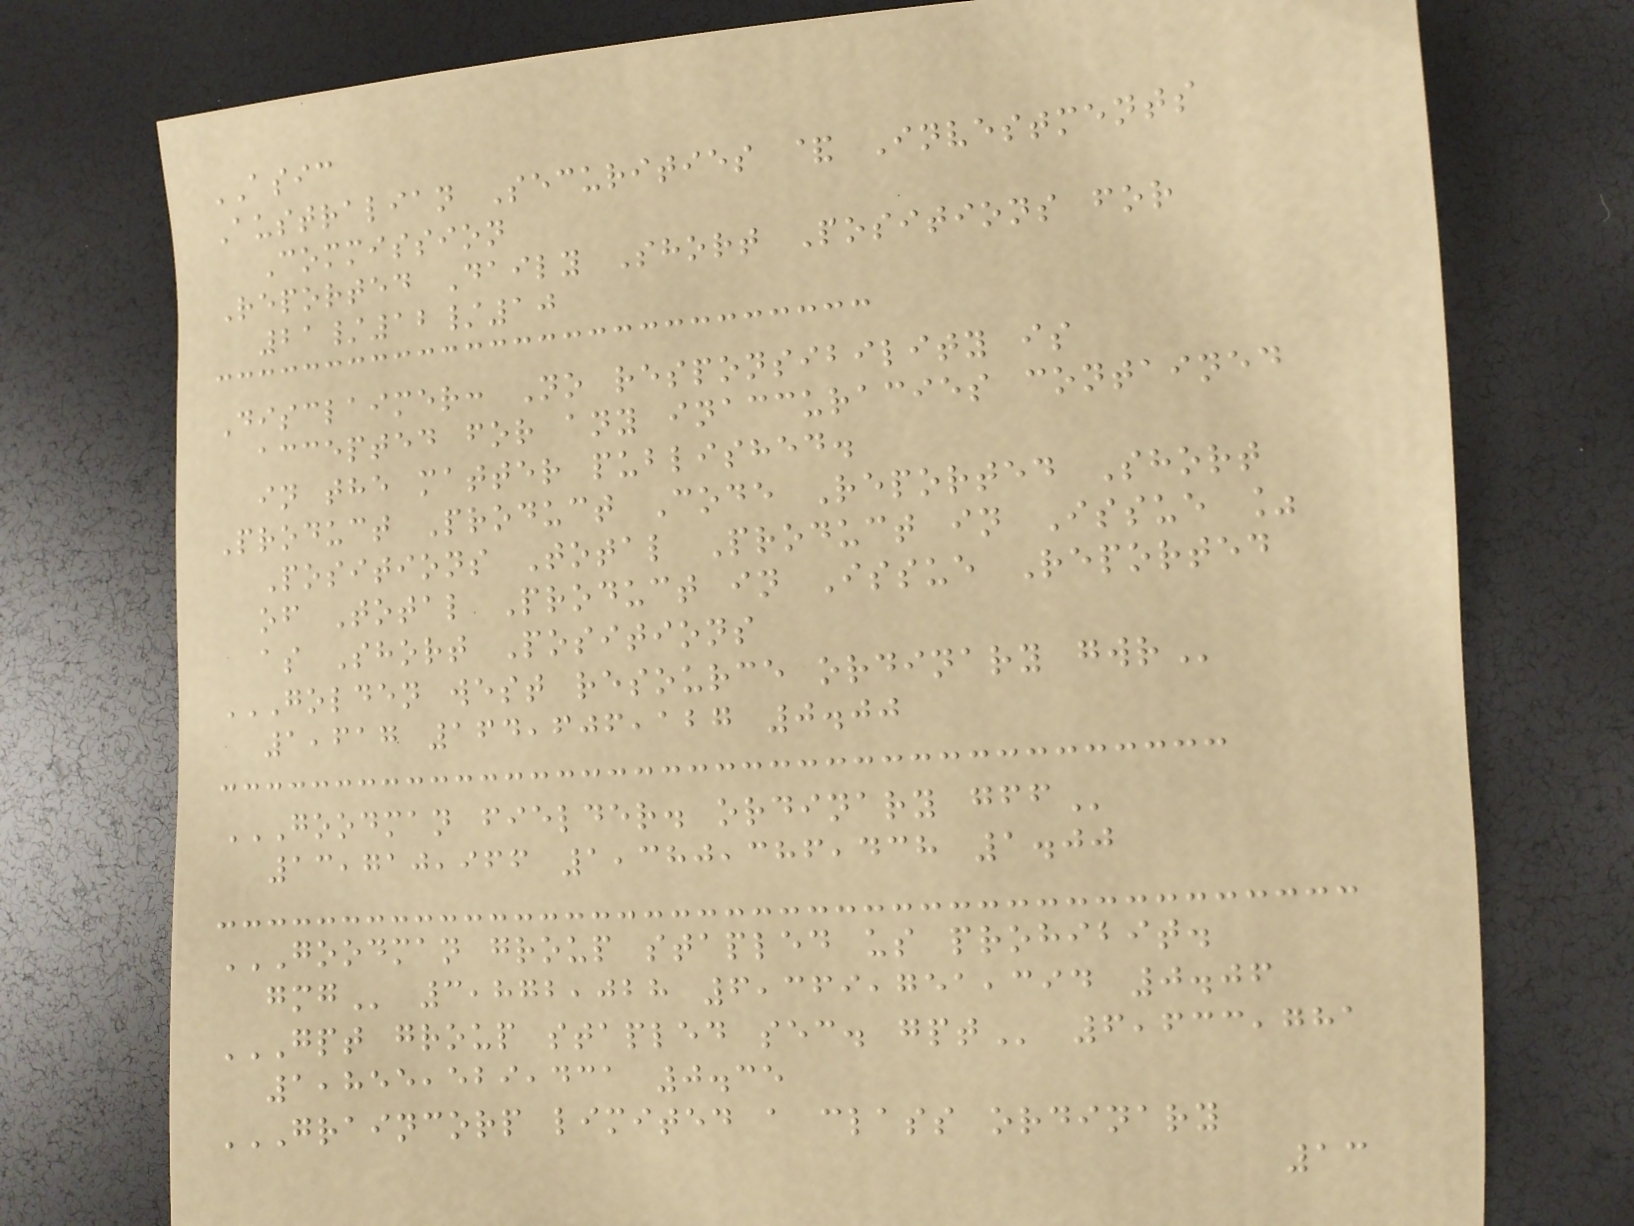ASIC
Australian Securities & Investments
Commission
Reported Daily Short Positions for
21/12/10
Disclaimer: No responsibility is
accepted for any inaccuracies contained
in the matter published.
Product Product Code Reported Short
Positions Total Product in Issue %
of Total Product in Issue Reported
as Short Positions
GOLDEN WEST RESOURCE ORDINARY GWR
1,617 164,606,127 0.00
GOODMAN FIELDER. ORDINARY GFF
13,710,966 1,380,386,438 1.00
GOODMAN GROUP STAPLED US PROHIBIT.
GMG 3,872,028 6,369,751,394 0.06
GPT GROUP STAPLED SEC. GPT 6,633,781
1,855,529,431 0.35
GRAINCORP LIMITED A CLASS ORDINARY
13
